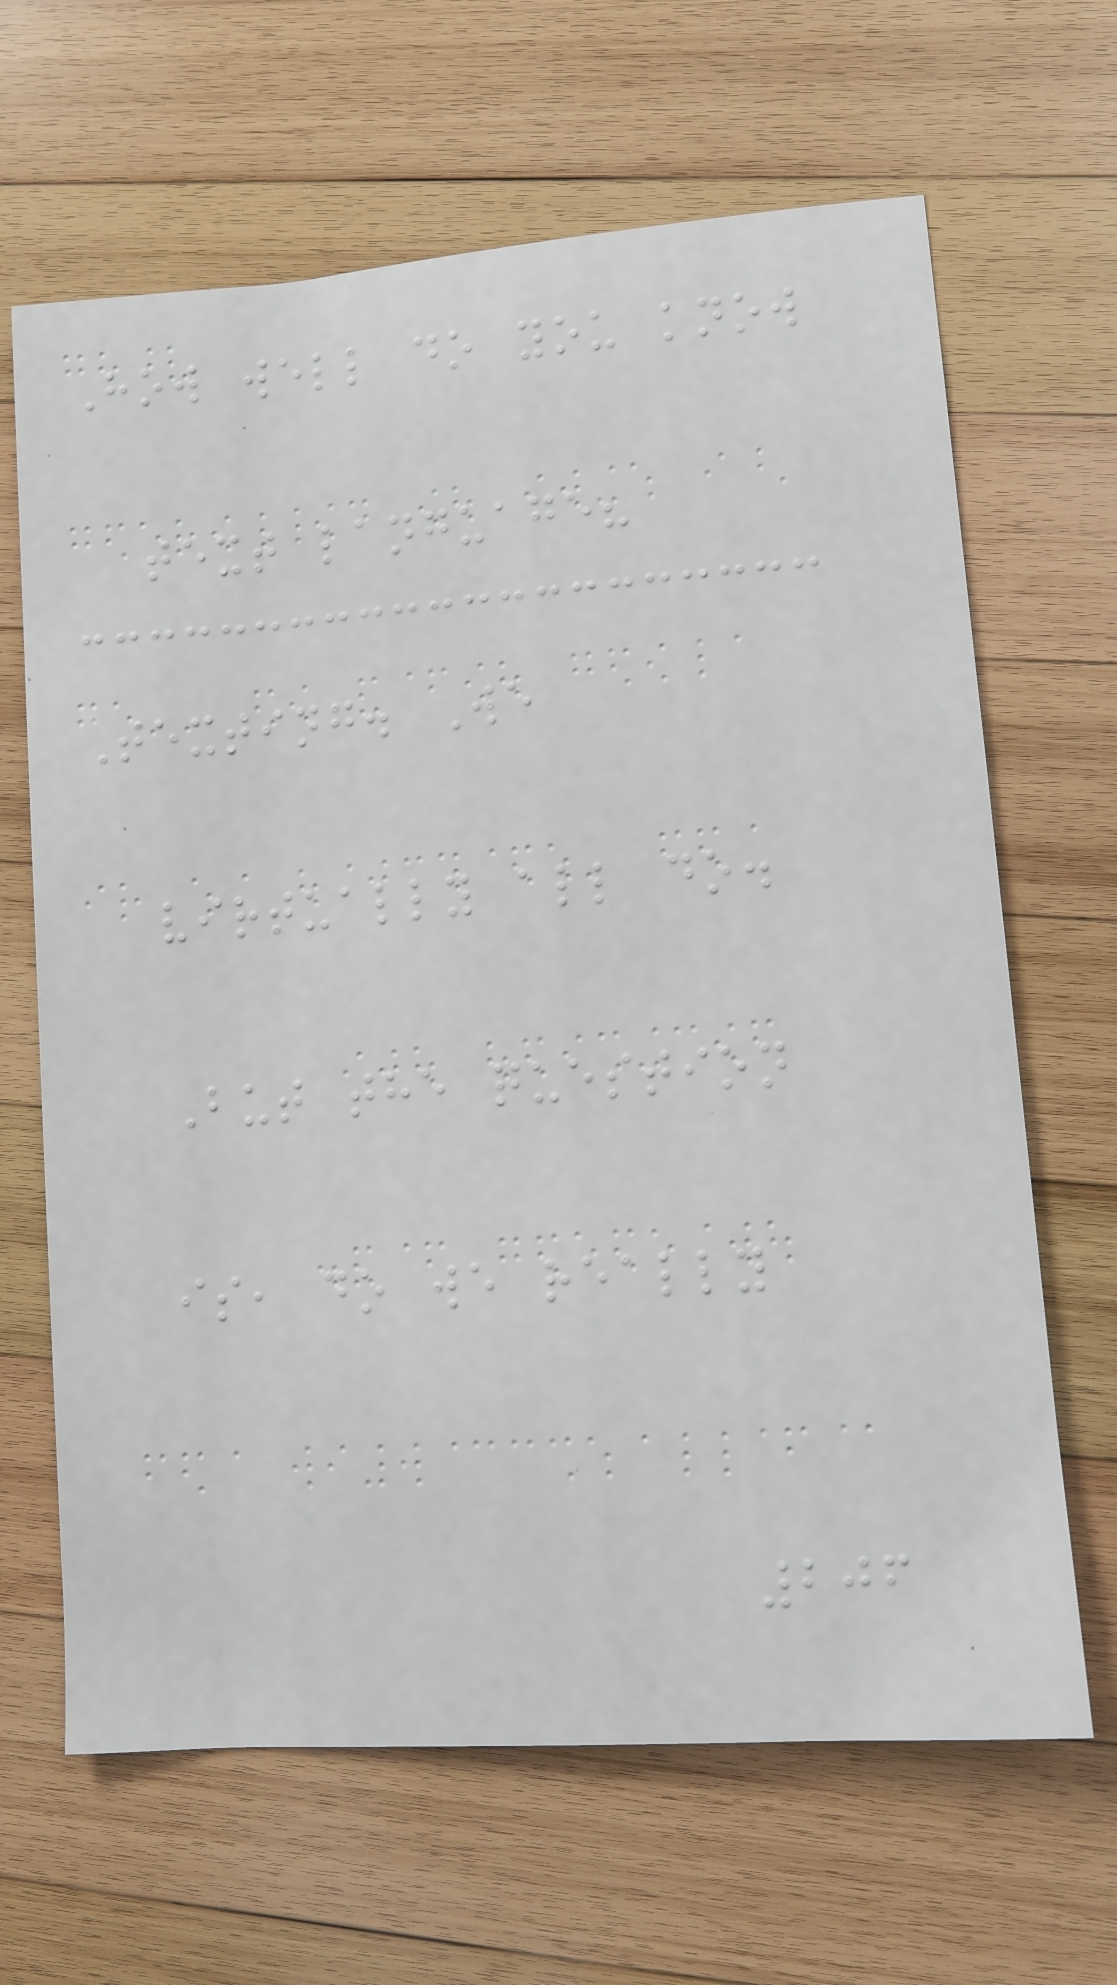How well do you know
text language?
Texting. We
virtually all do.
But the question
is, do we really
206
